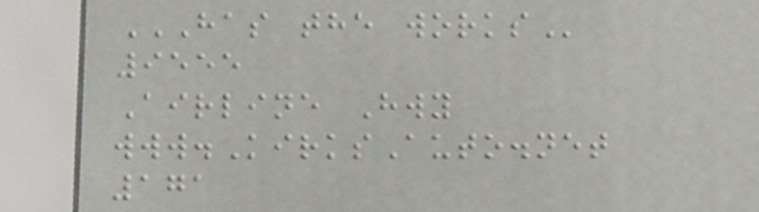HAS THE WORKS
9555
Airline Hwy
www.KirksAuto.net
171
